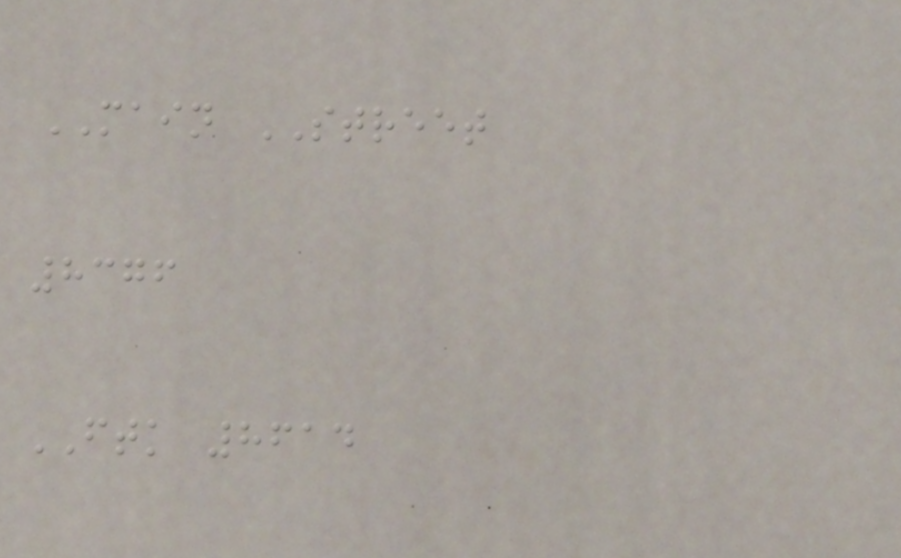MAIN STREET
8376
FTK 8614
